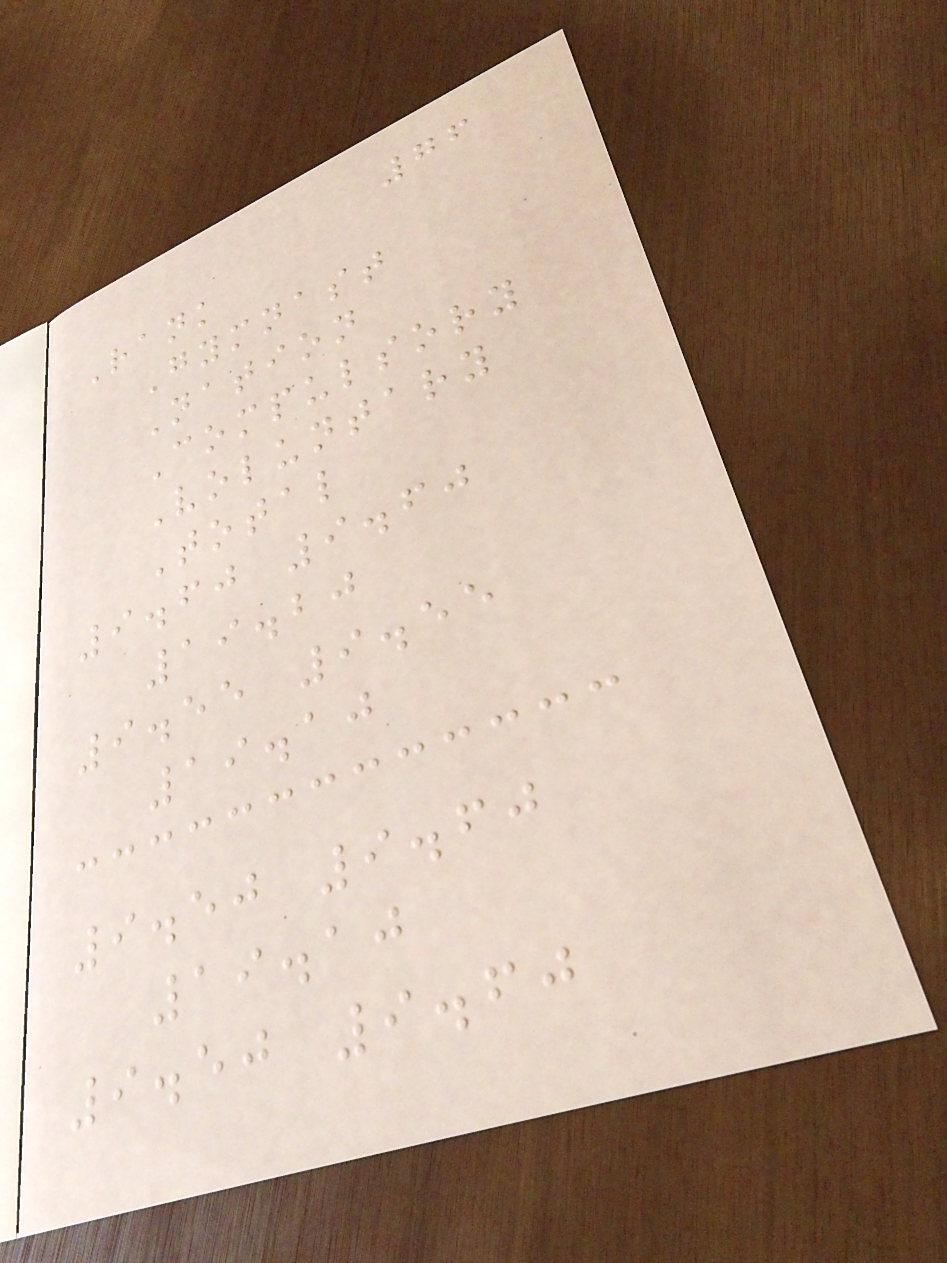76
Rank
Gymnast
Nation
Compulsory
Voluntary
Total
9.60 9.60
19.20
9.55 9.55
19.10
9.50 9.60
19.10
9.50 9.60
